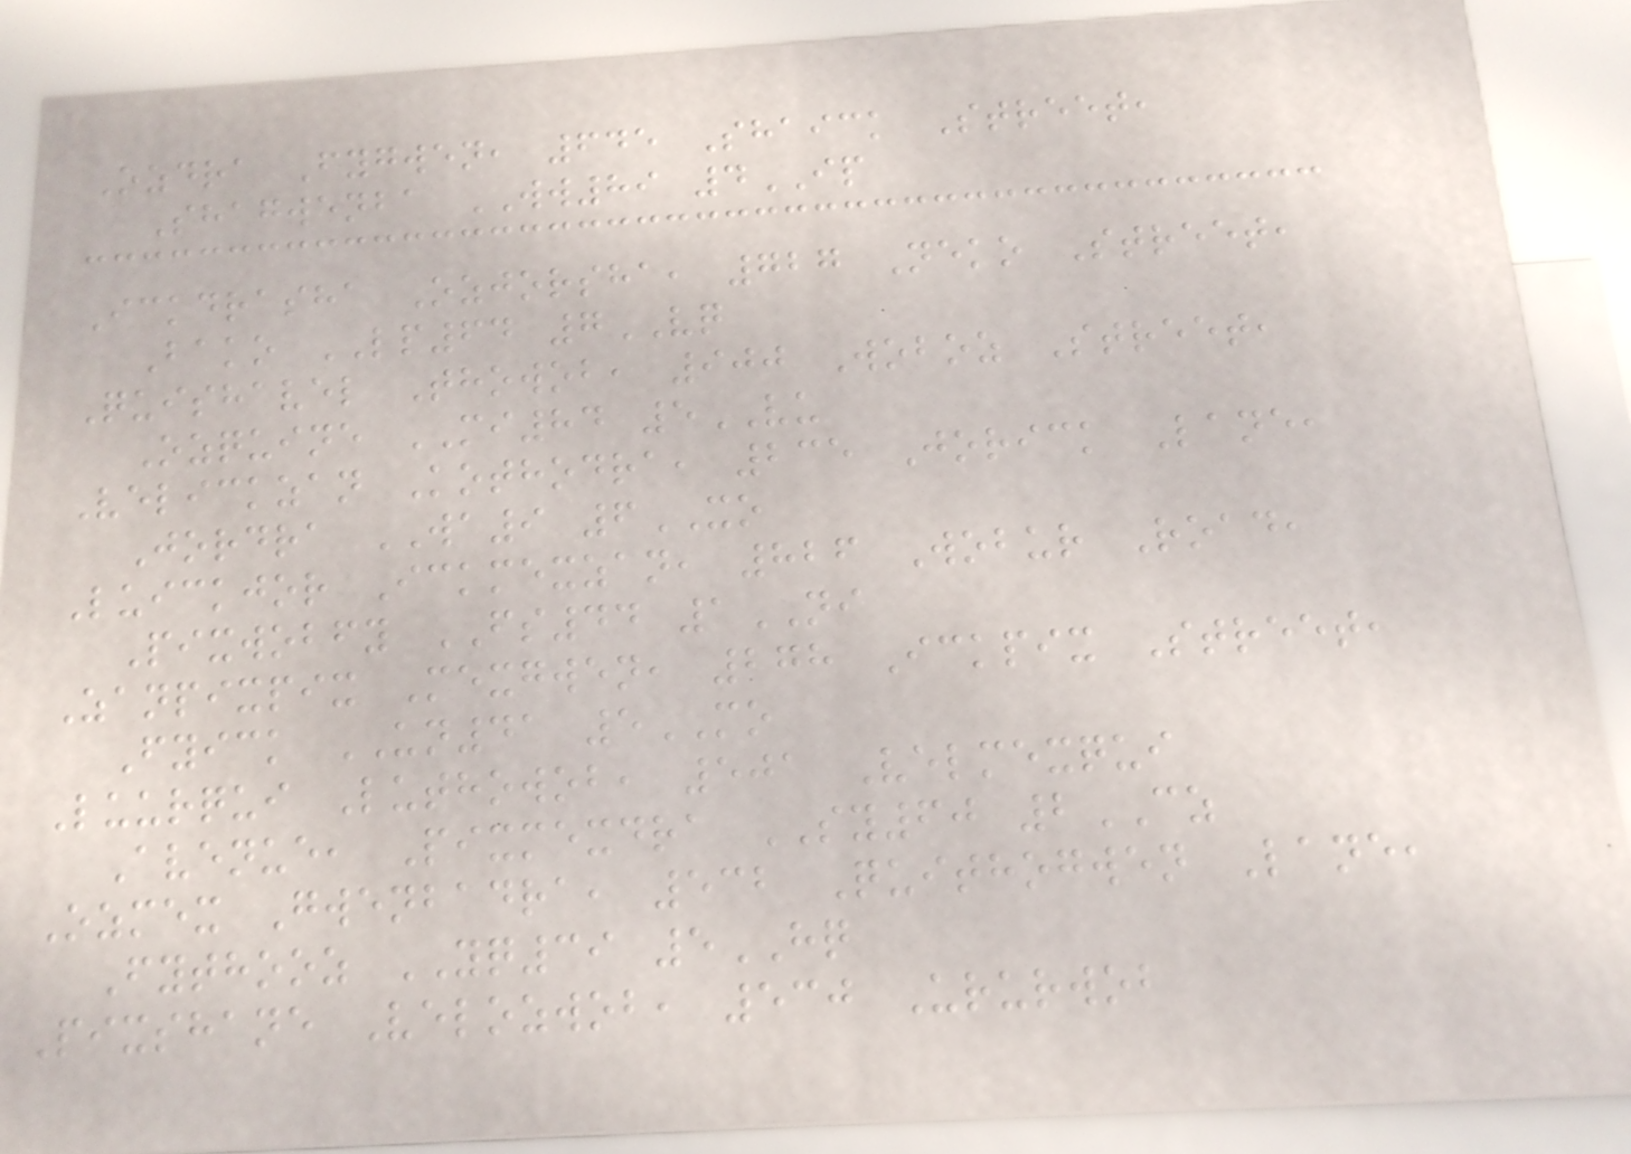Ozdra Fygwen, 645 Shaick Street,
Shagwenba WW89 4IP
Ickdrasha Ozjorsha, 727 Neko Street,
Bako LP64 7VQ
Quishavel Thowob, 900 Woboz Street,
Ozquine MI84 5VU
Velickzan Kothodra, 235 Jorick Lane,
Jordra WA9 6XO
Luickjor Ickmexzan, 826 Wobur Road,
Pixwobfy FS44 1NI
Zanpixpix Mexgwen, 278 Ickpix Street,
Fyick UN41 5MO
Luurqui Luthowob, 501 Velmexqui
Avenue, Pixmexdra SY60 2CZ
Ozmex Gwenbadra, 532 Quithogwen Lane,
Fythooz YQ39 5HQ
Pixshane Velozwob, 530 Ururwob
